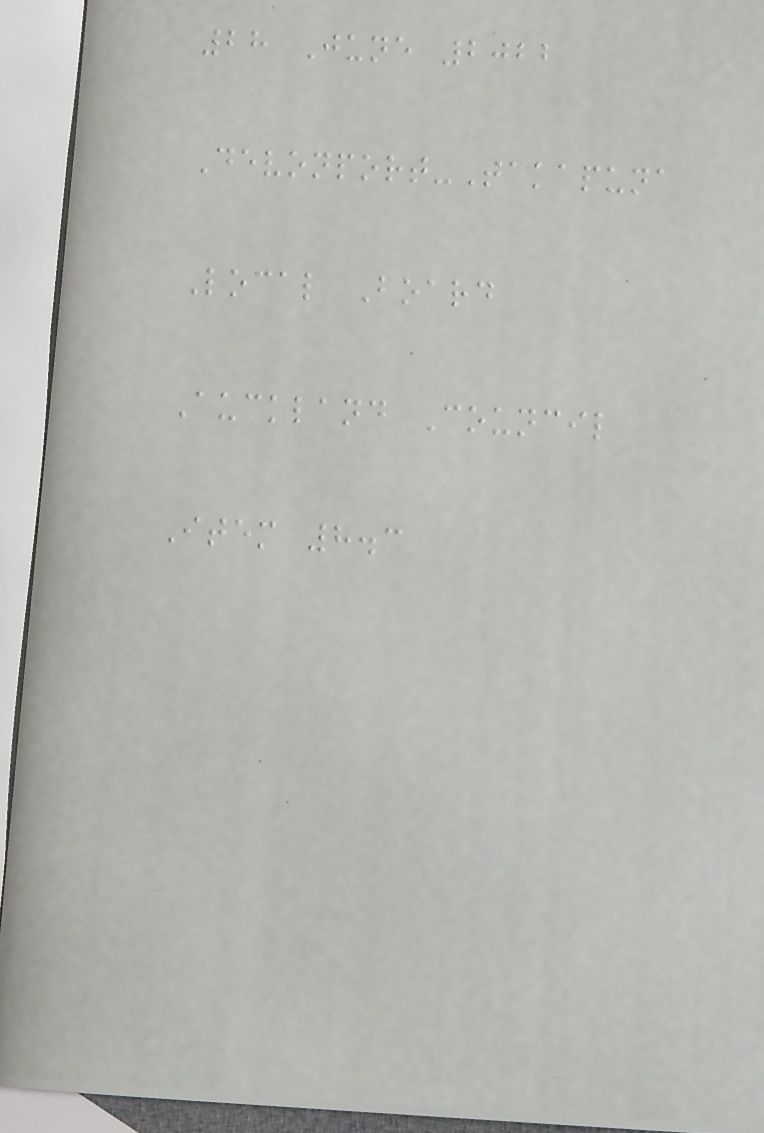28 June 2022
Devonport-Takapuna
Local Board
Auckland Council
Item 8.3
